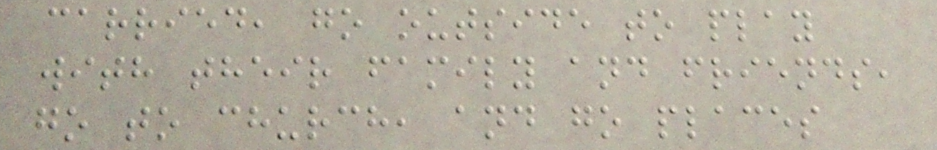carried, go outside to play
with their family and friends,
go to church, and go places
